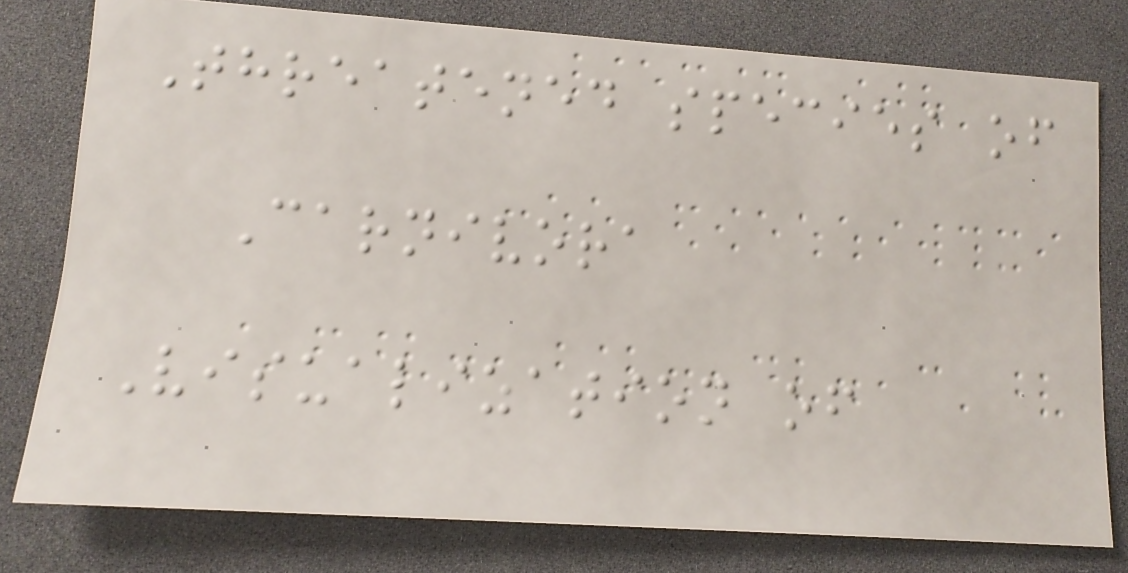Threatened species of
Carnivora
Visualization of
